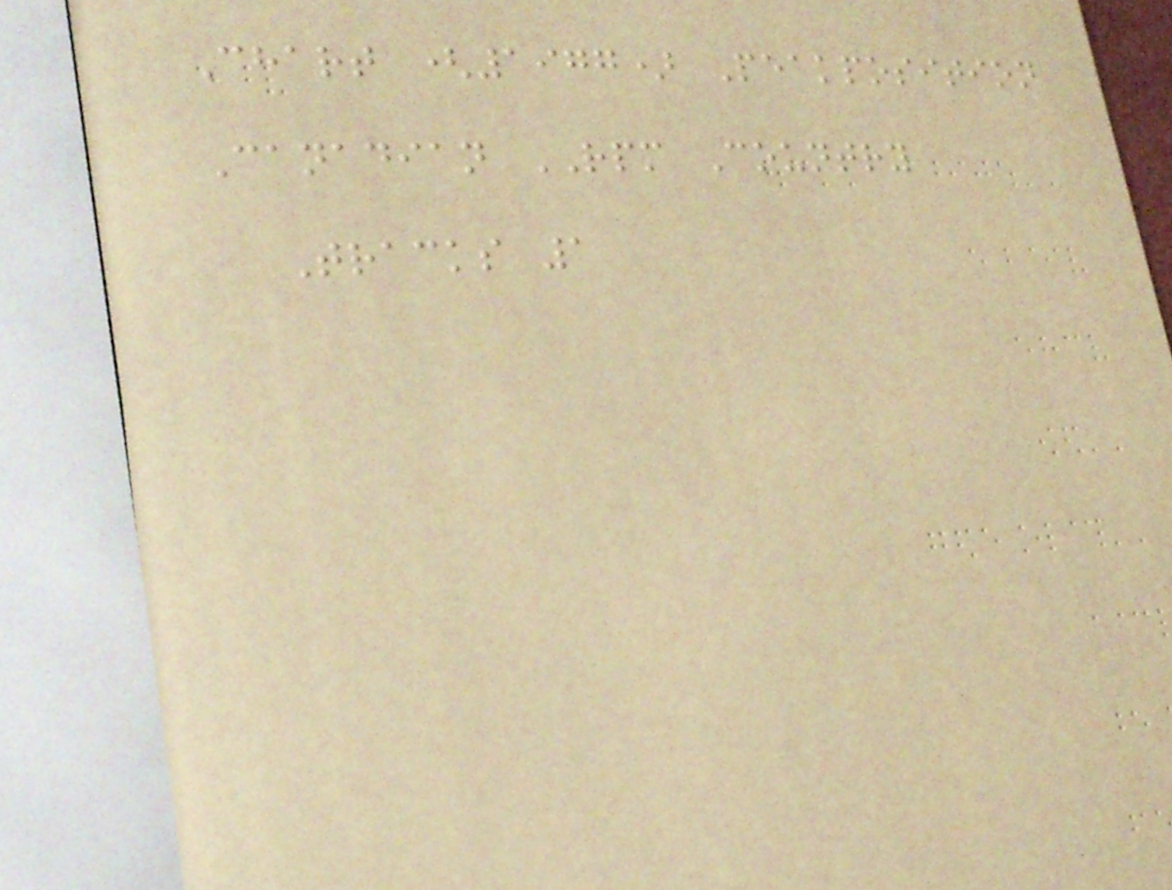Chart (1977) Peakposition
Canadian RPM Country
Tracks 1
